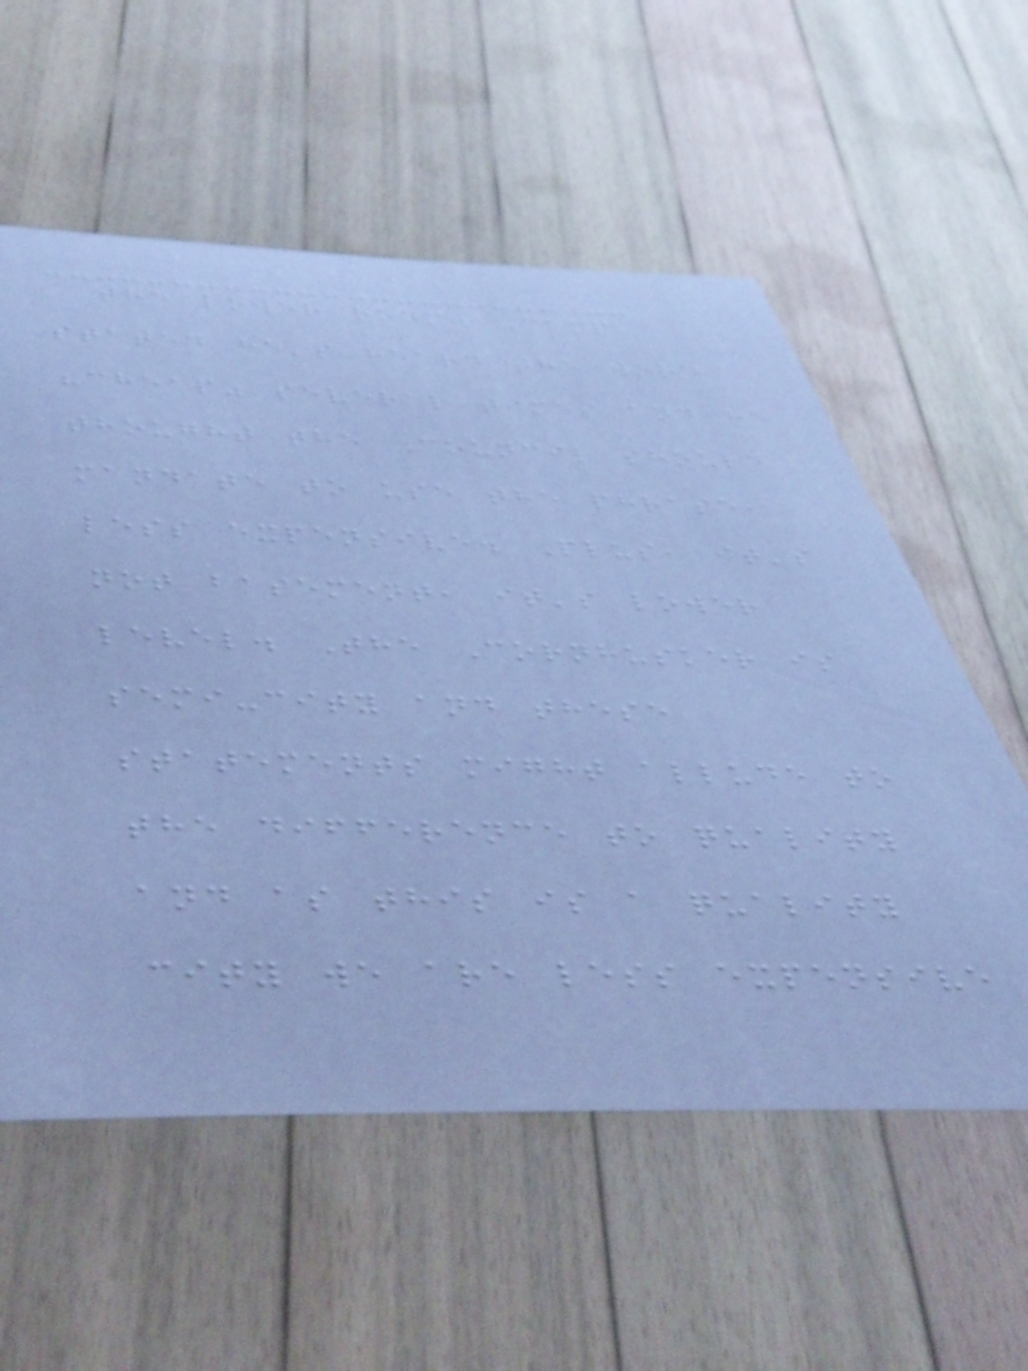the lower room. Camp
stated he's heard the word
"cheap" several times and he
thought the Council should
mandate to use the phrase,
less expensive. Plus, it's
not basement, it's lower
level. The Cornhusker is
semi-city and these
statements might allude to
the difference to quality
and as this is a quality
city we are less expensive
